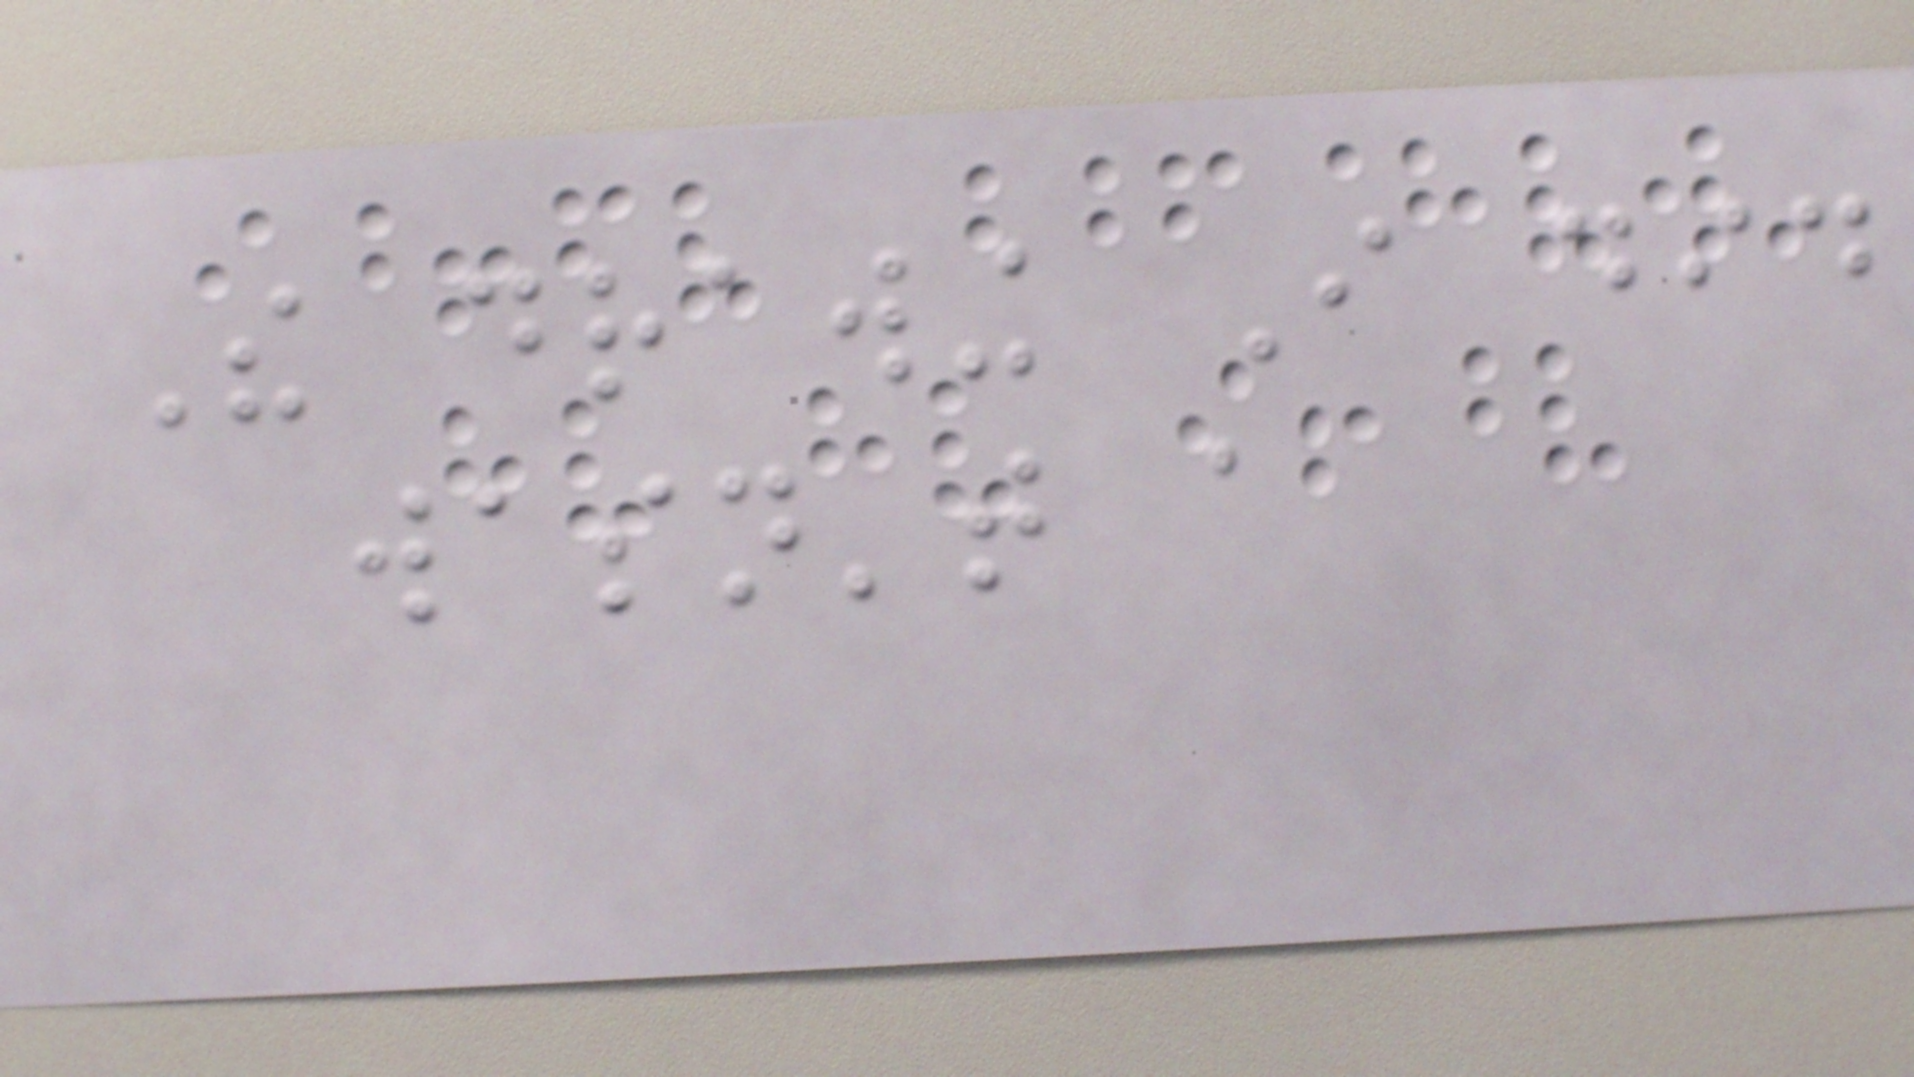The drawing I did
wasn't a
